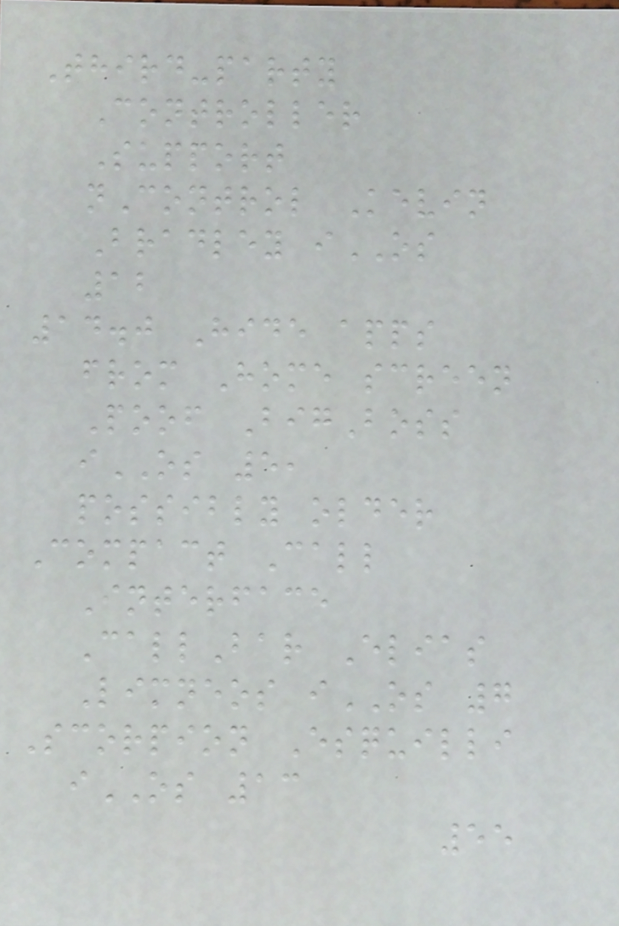Third-party
Controller
Support
nControl Kevin
Bradley iOS
12
14.0 Hide apps
from Home screen
Poof BigBoss
iOS 5,
possibly older
Compact Call
Interface
CallBar Elias
Limneos iOS 7
Scorpion Esquilli
iOS 13
55
